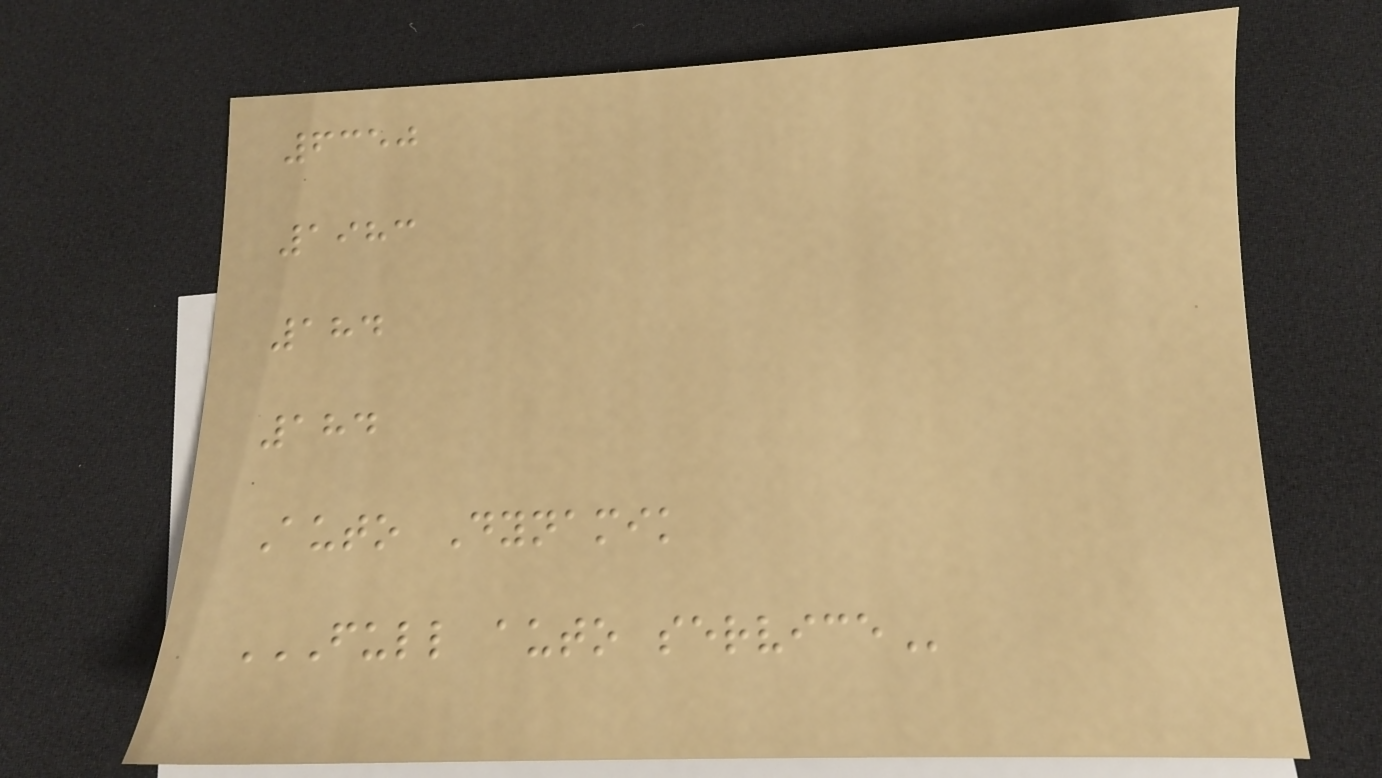6350
1983
184
184
Auto Dynamik
FULL AUTO SERVICE
